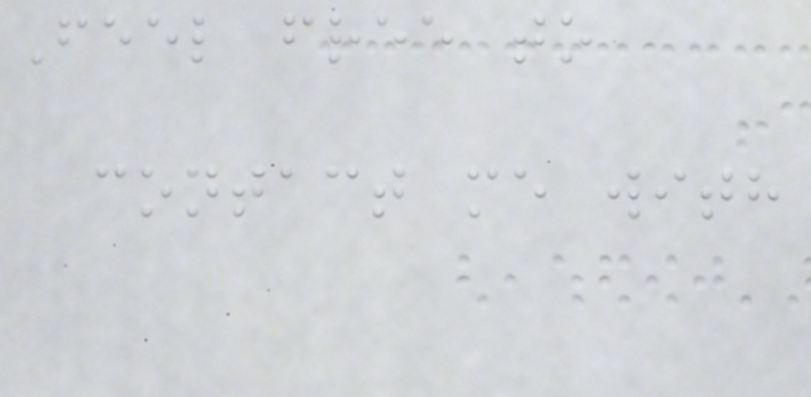Feel free to
contact me with
